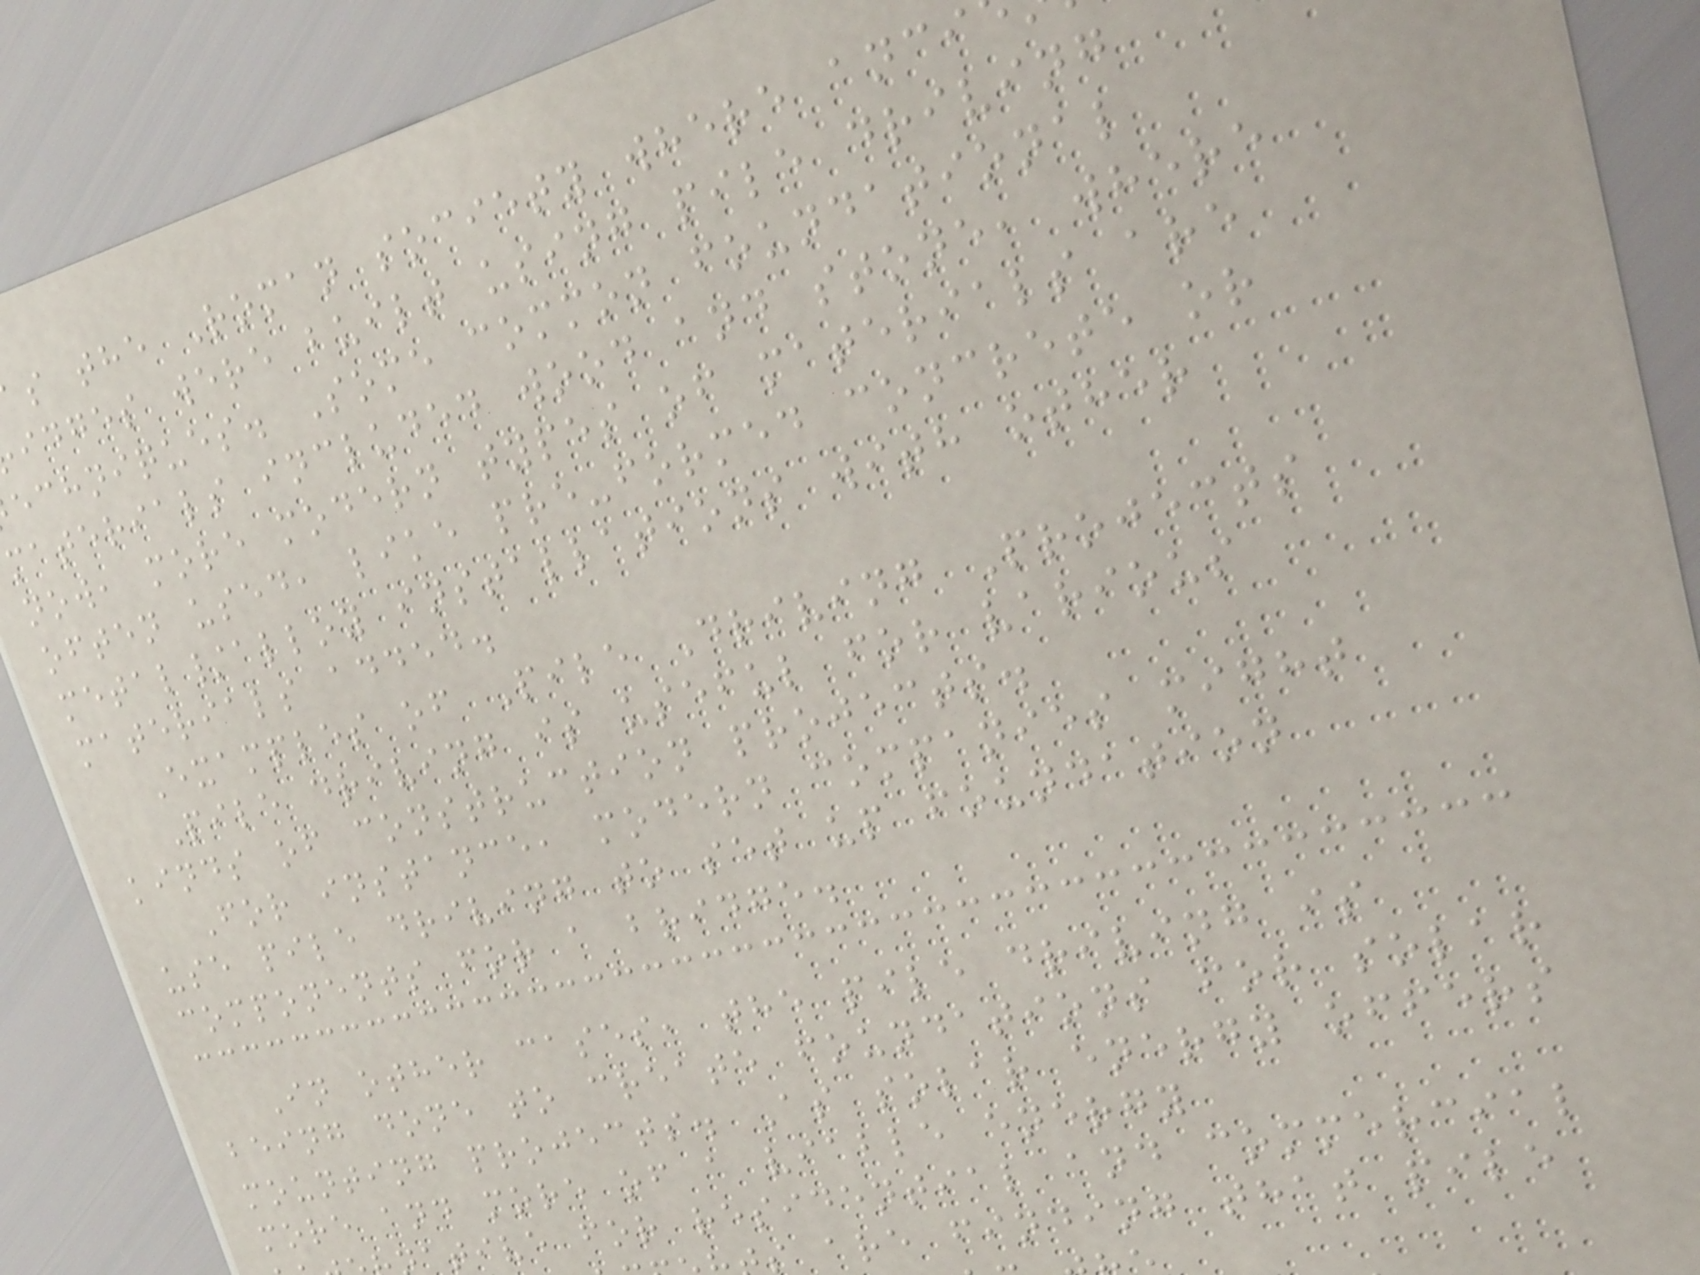s the Roman society where anci
idges were built using pile driving
echniques. Some common foundational
materials included wood and stone, where
now, more modern types of materials are
often used, like pre-formed concrete or
metal/alloy installations with other
materials added.
Examples of Pile Driving Projects
Pile driving is useful for various
kinds of construction projects.
For instance, modern companies might
use pile driving to set up foundation
components for a bridge.
In other cases, the pile driving is
being done to create foundations for solar
mounting projects. As solar energy offers
more and more of a viable energy
ative for residential and commercial
are finding that pile
